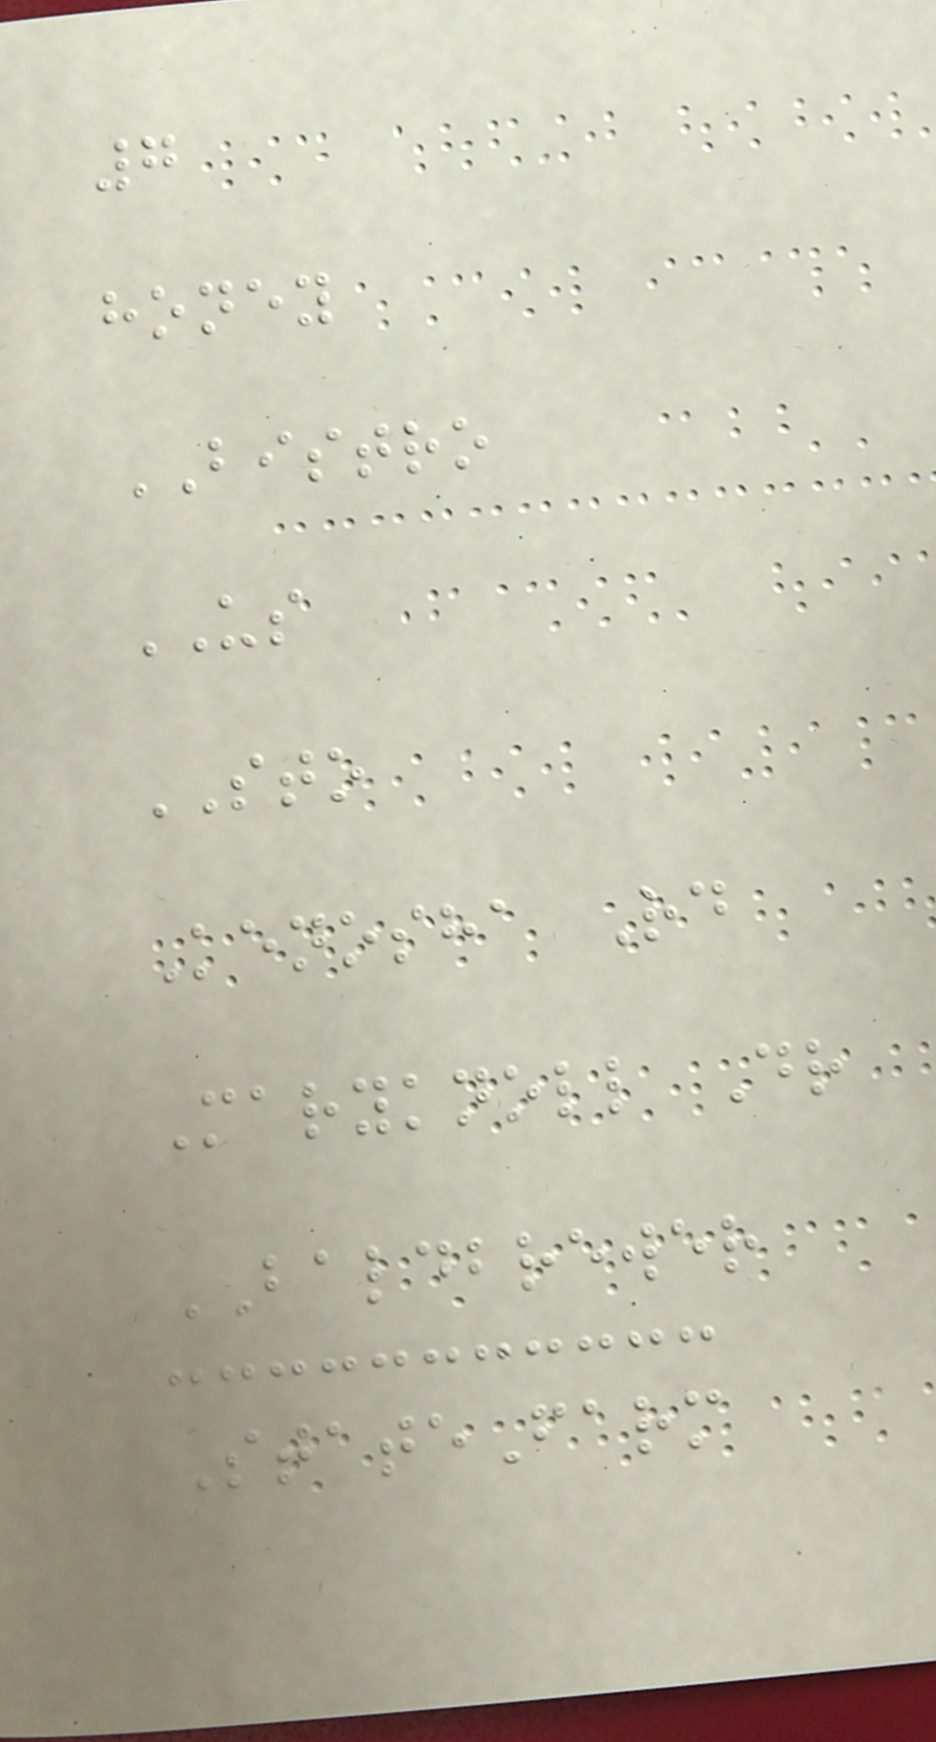7
honey
BISTRO
US
STO
Kenosha Rd
Maryknoll Dr
BALDBREWER
StateFarm
